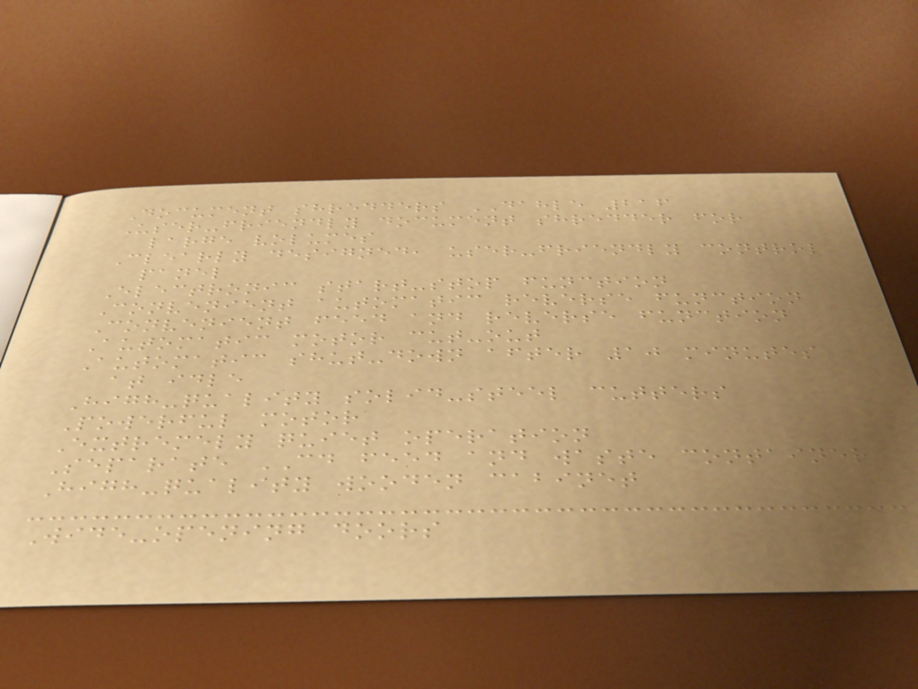Document shredders DAHLE 216
User-friendly document shredder for
large volumes
Clearly designed, user-friendly control
panel
Electronic start-stop function
Convenient automatic reverse function
Convenient feed and reverse function
Automatic motor cut-out
Automatic shut-down after 10 minutes
at idle
High-quality solid-steel cutters
Powerful motor
Extremely quiet operation
Separate CD feed and waste container
High-quality wooden cabinet
Wide-opening doors
